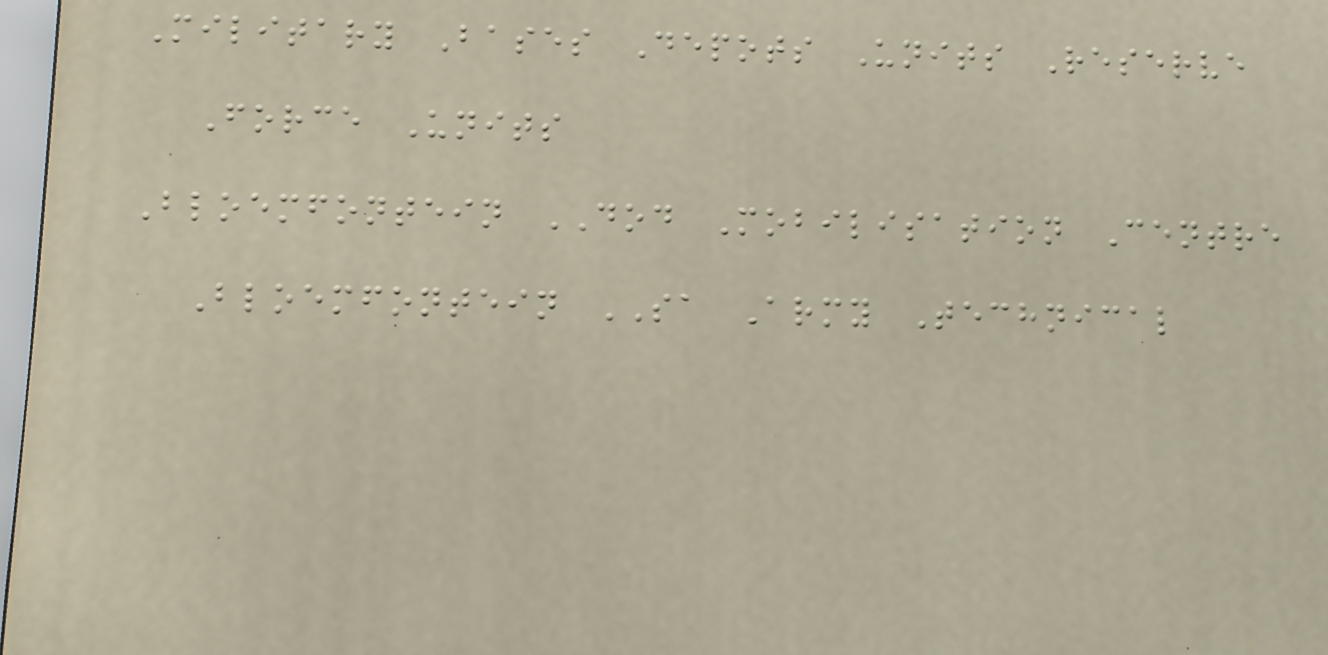Military Bases Depots Units Reserve
Force Units
Bloemfontein DOD Mobilisation Centre
Bloemfontein SA Army Technical
